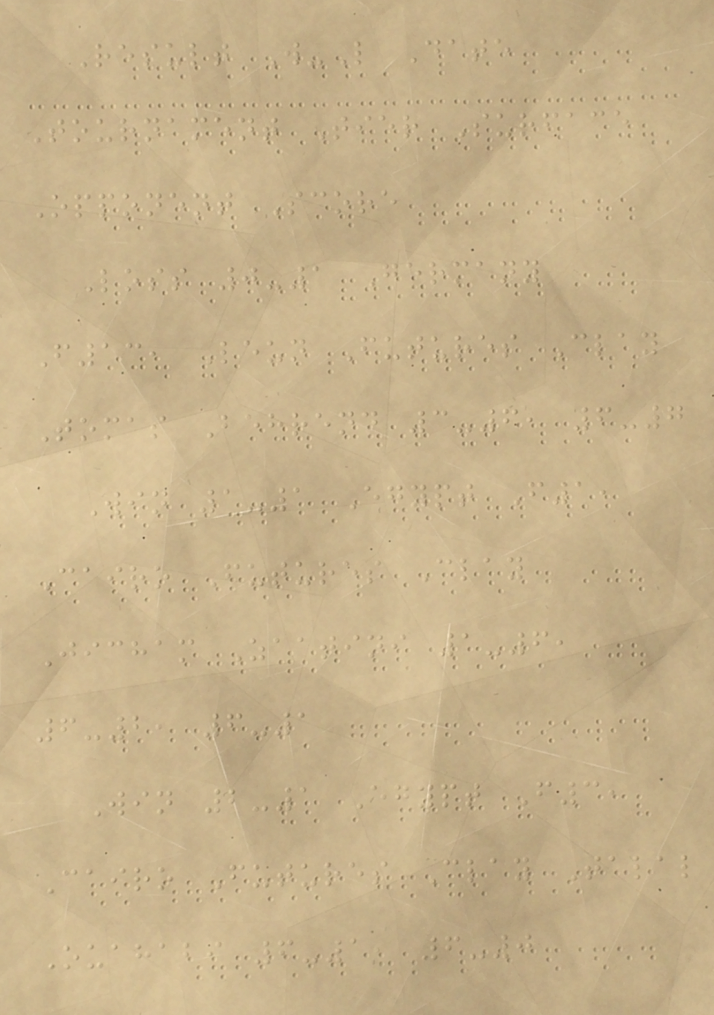Result W-L Date
Tournament Tier Surface
Opponent Score
Loss 0-1 Germany
F13, Leun Futures Clay
Tomas Behrend 3-6, 6-7
Win 1-1 Egypt F1,
Cairo Futures Clay
Jicham Zaatini 1-6,
6-2, 6-1
Win 2-1 Egypt F3,
Cairo Futures Clay Talal
Ouahabi 6-1, 6-0
